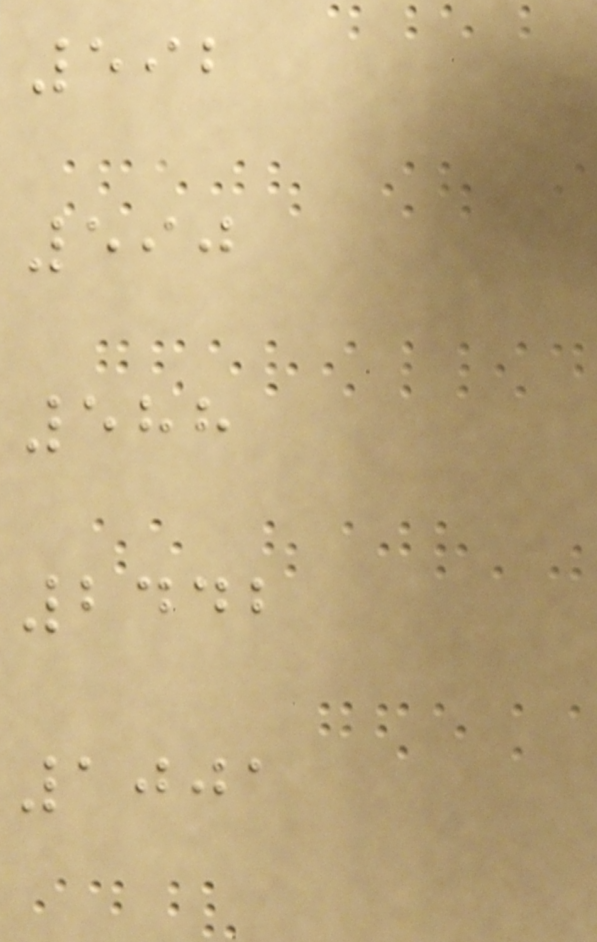592
590
588
2442
1001
